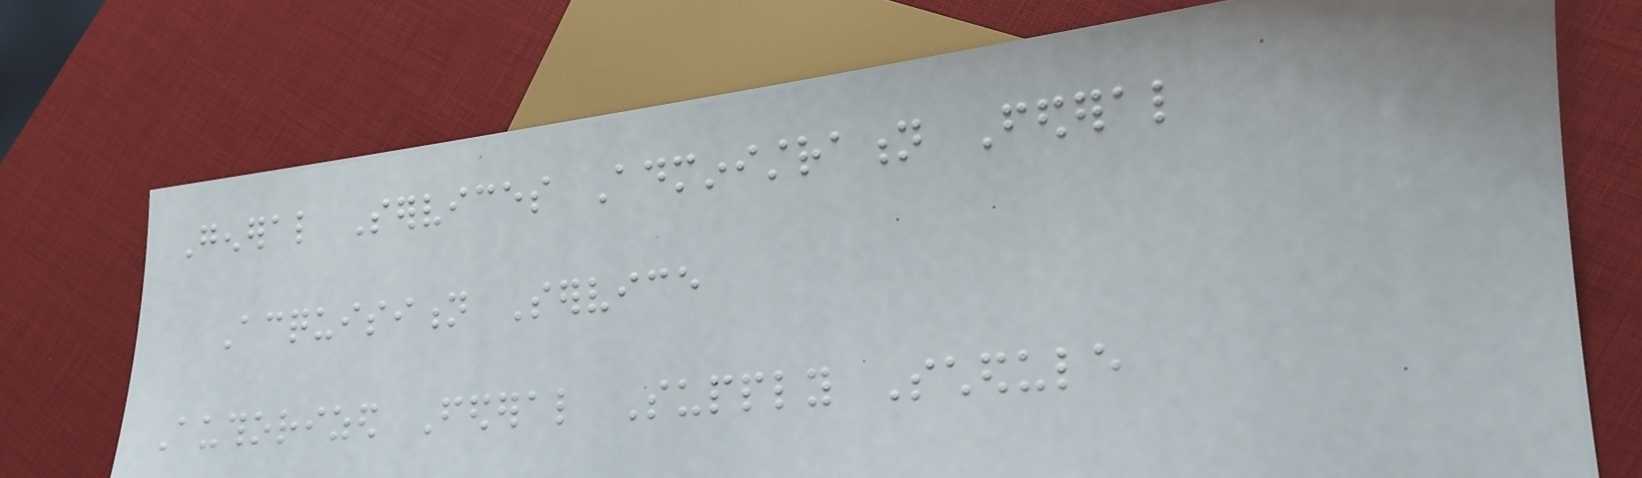General Services Administration Federal
Acquisition Service
Authorized Federal Supply Schedule
